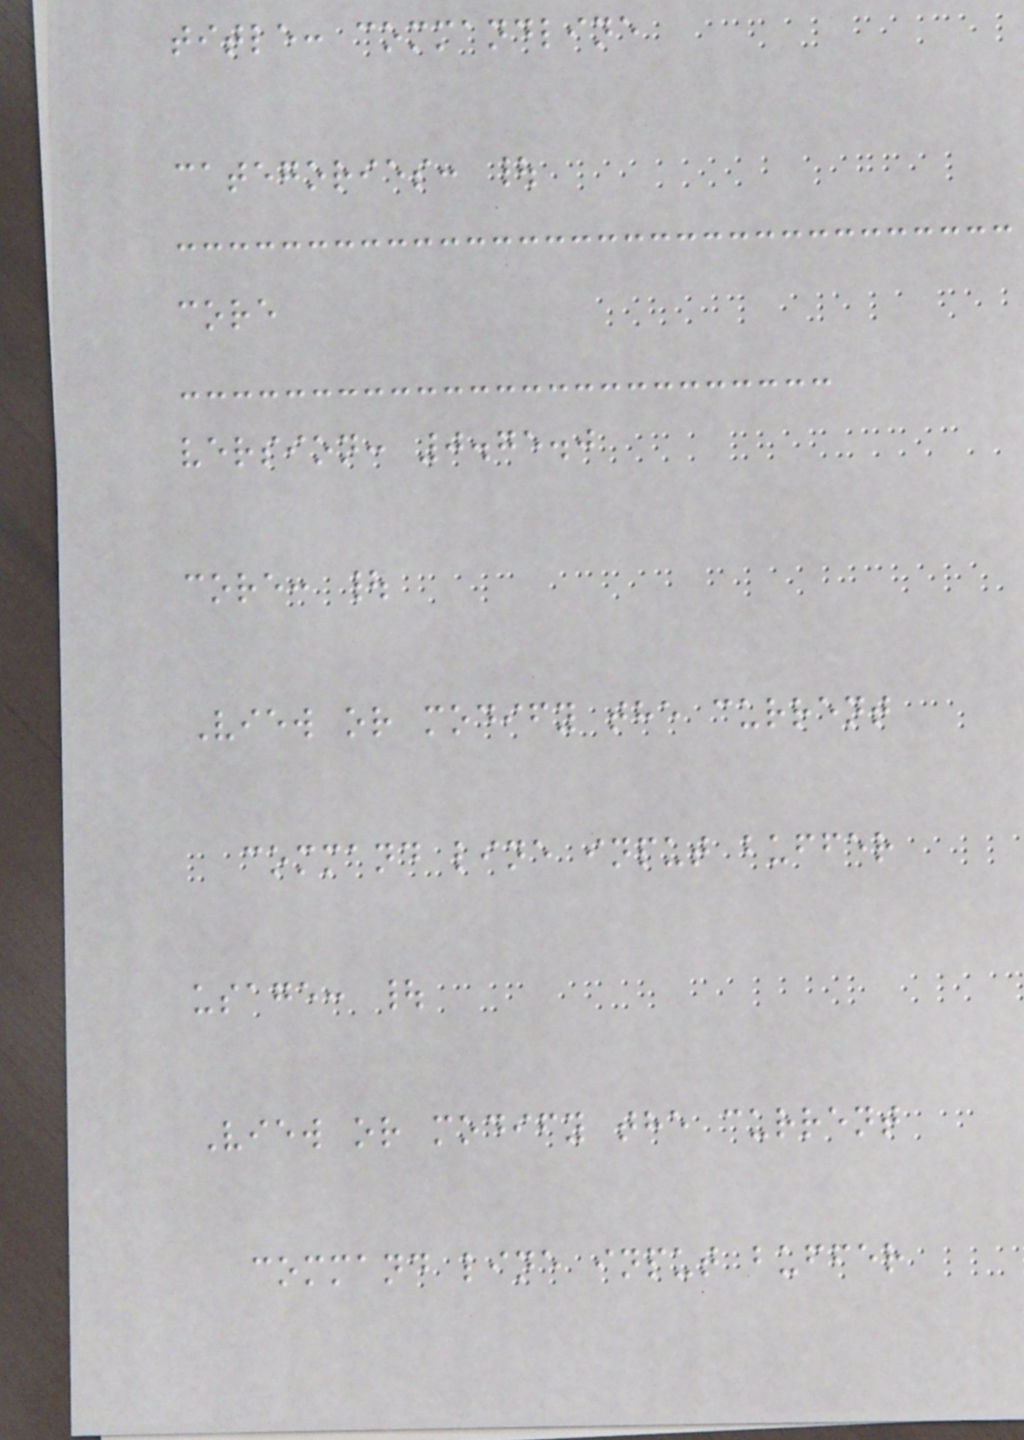title: commandline
categories: |
core
version: 0.75.0
core: |
View or modify the current
command line input buffer
usage: |
View or modify the current
command line input buffer
